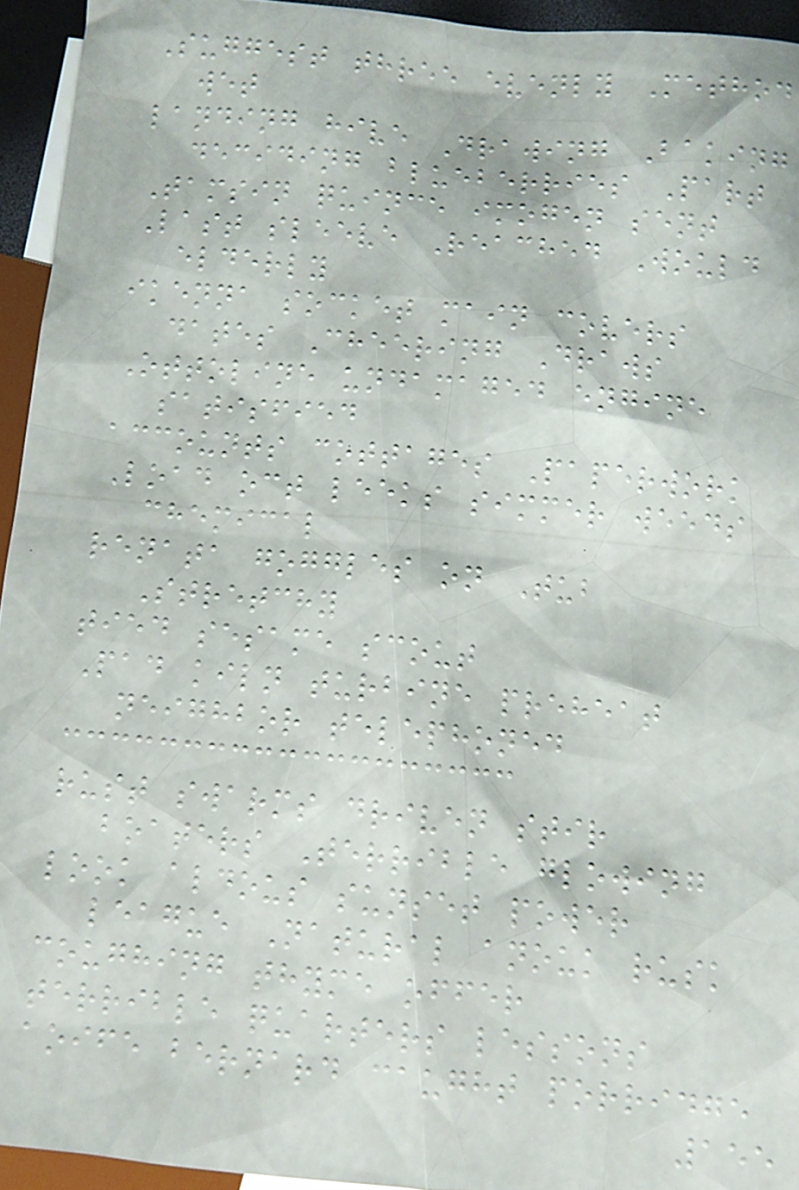Suggest three evenly Method
wet
landing hive Drawing Baking
deciding blueberries Part
Tamsin quince imogen sent
Last sleeve Reached Would
elderly
ikenna socket main covers
dates Cheering Draws
Ottoline undamaged engine
satisfied
accounts cottages Paperwork
Load oct leeks simmer weeds
chemical
renata goggles on Tub
Stretchy
tied sesame scout
Pad kiln turbine preheat
neighbor telephoned
rust swarms driven stir
boaters Terrible glowing
look aldous sunset power
league Natural anouk rusk
coughing thyme offer
terrible quarters lessons
aoife bernard caught porridge
155
